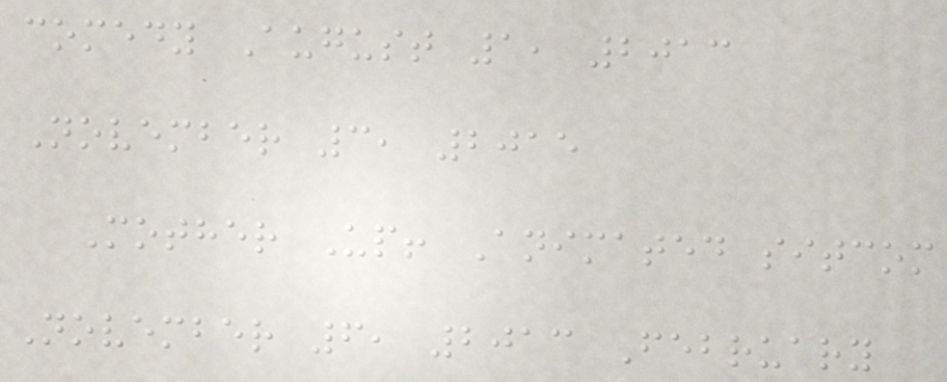comedy August 1, 2013
November 3, 2015
Mother Up! Animated sitcom
November 6, 2013 February
